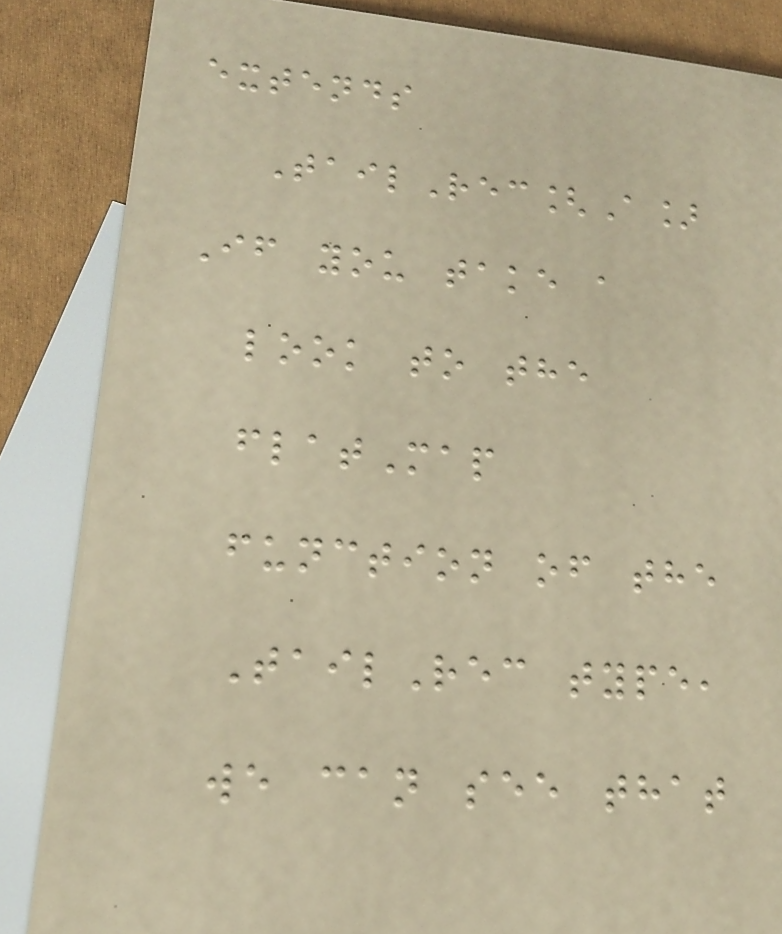extends
TailRec[A]
If you take a
look to the
flatMap
function of the
TailRec type,
we can see that
